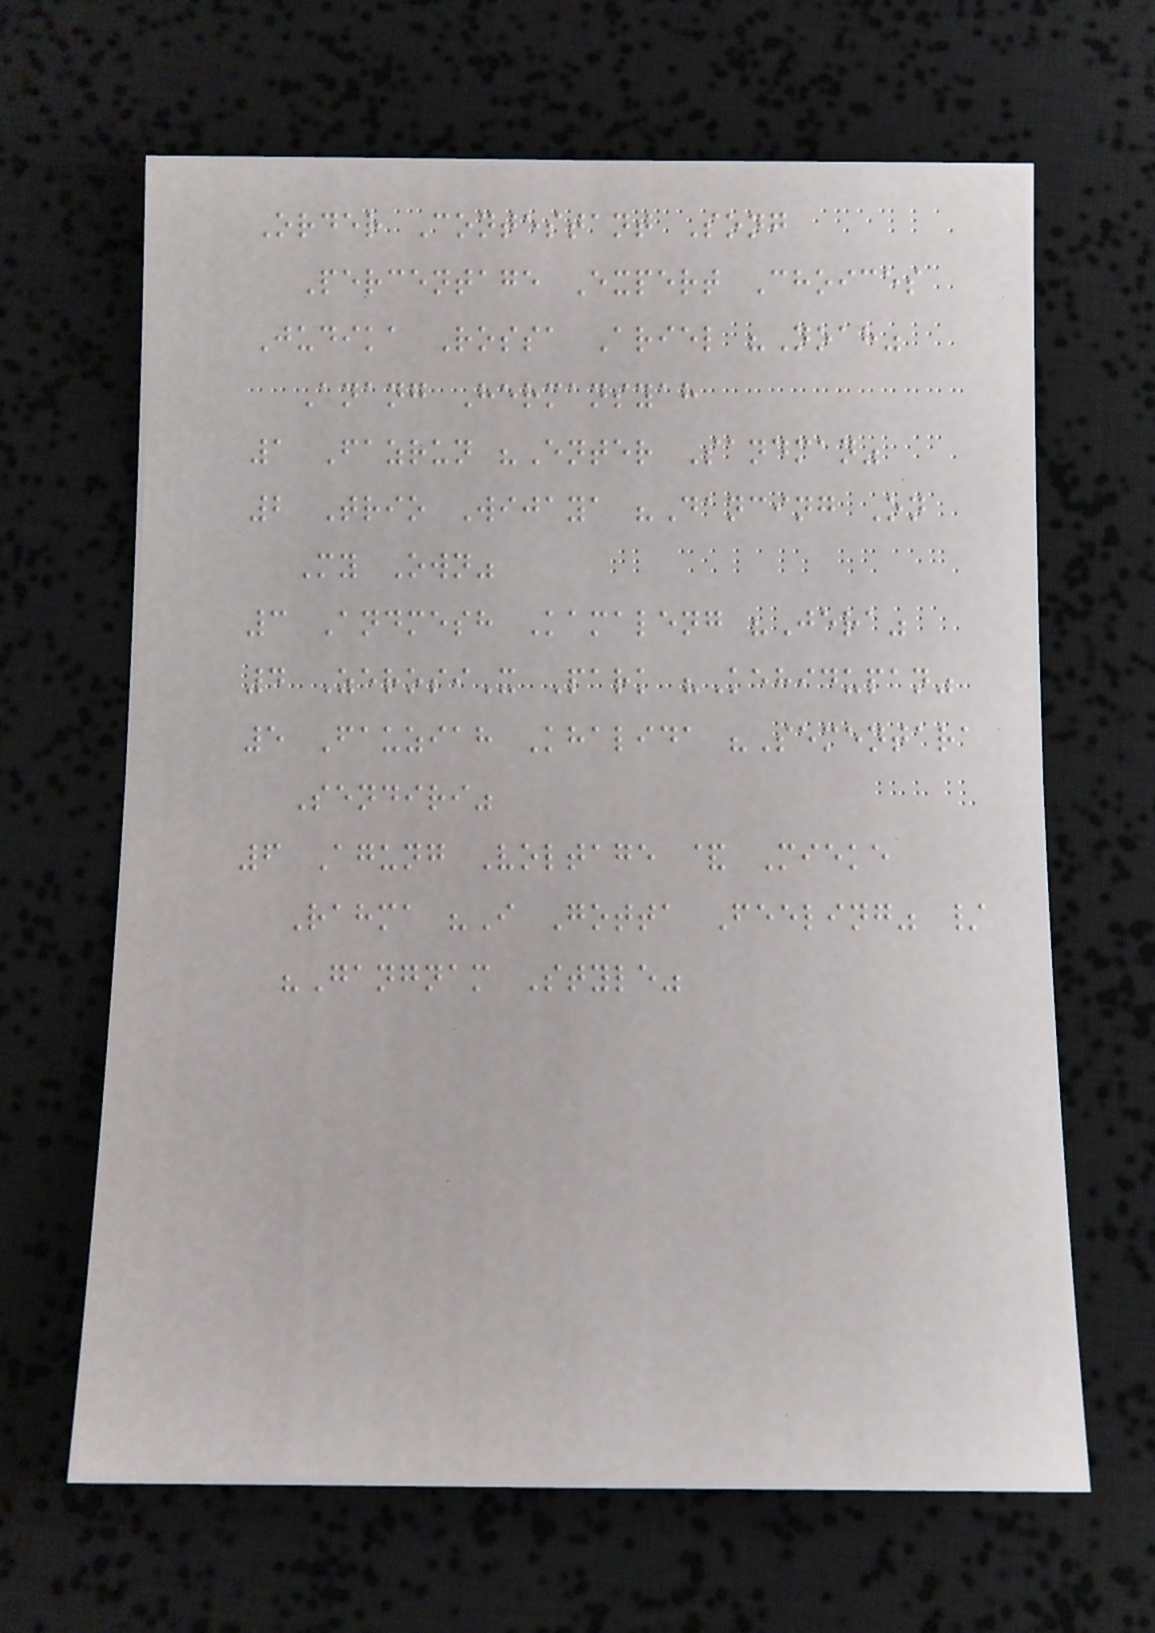Order Contestant Song
Percentage Expert Choices
Judika Rossa Ariel "Noah"
Anang Hermansyah
1 Fazrun "Enter Sandman"
2 Trio Wijaya "Dancing On
My Own"
3 Andmesh Kamaleng "Jera"
4 ZerosiX Park "Kehidupan"
5 Fauziah Khalida "Sementara
Sendiri"
6 Agung Voltage & Mieke
Rahma "I Gotta Feeling" /
"Gangnam Style"
